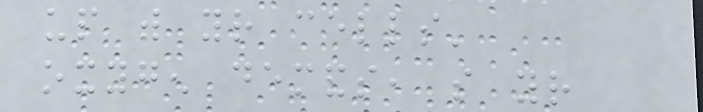up with your cells'
oxygen demands, so your
